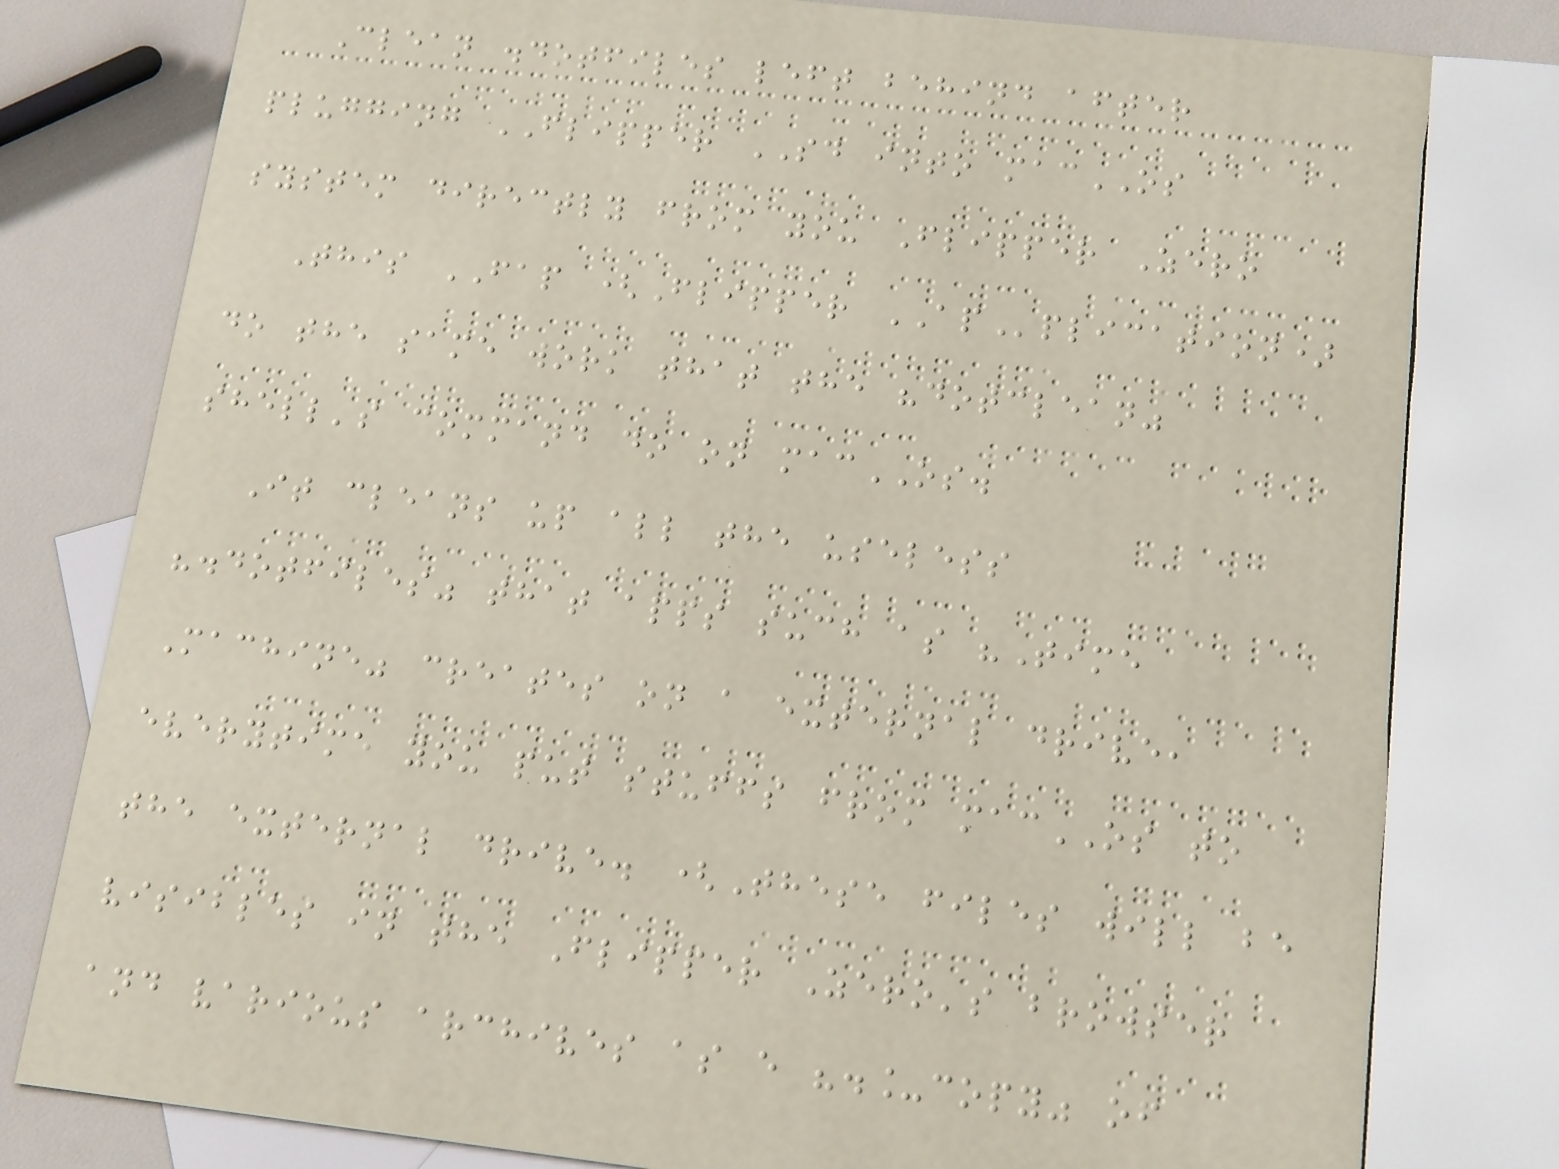Clean .dotfiles left behind after
plugging FLIPPER SD into macOS
system directly from you Flipper Zero
This FAP (Flipper APplication)
do the same work that the "dotclean"
shell's command do on macOS.
It cleans up all the useless
".dotfiles" that apps such as "Time
Machine" creates on a external drive,
everytime you put stuffs from macOS to
the external drive. (These files will be
visibles in the Flipper Zero's browser
and various archives as e "._copy" of
